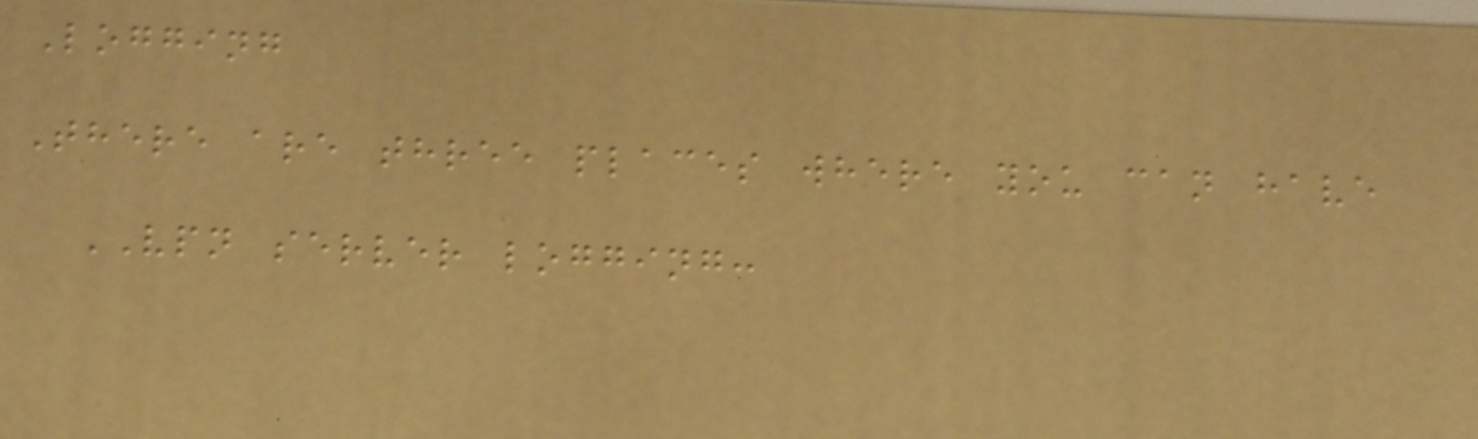Logging
There are three places where you can have
VPN server logging:
